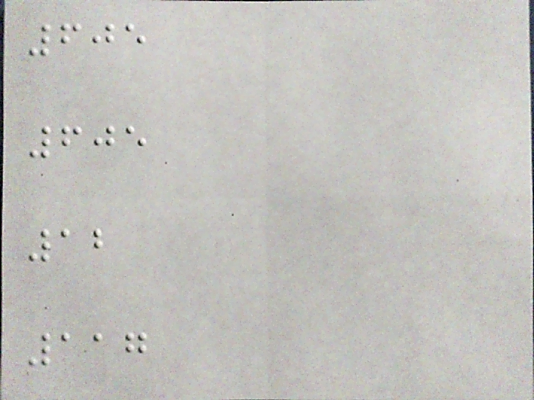605
605
12
117
